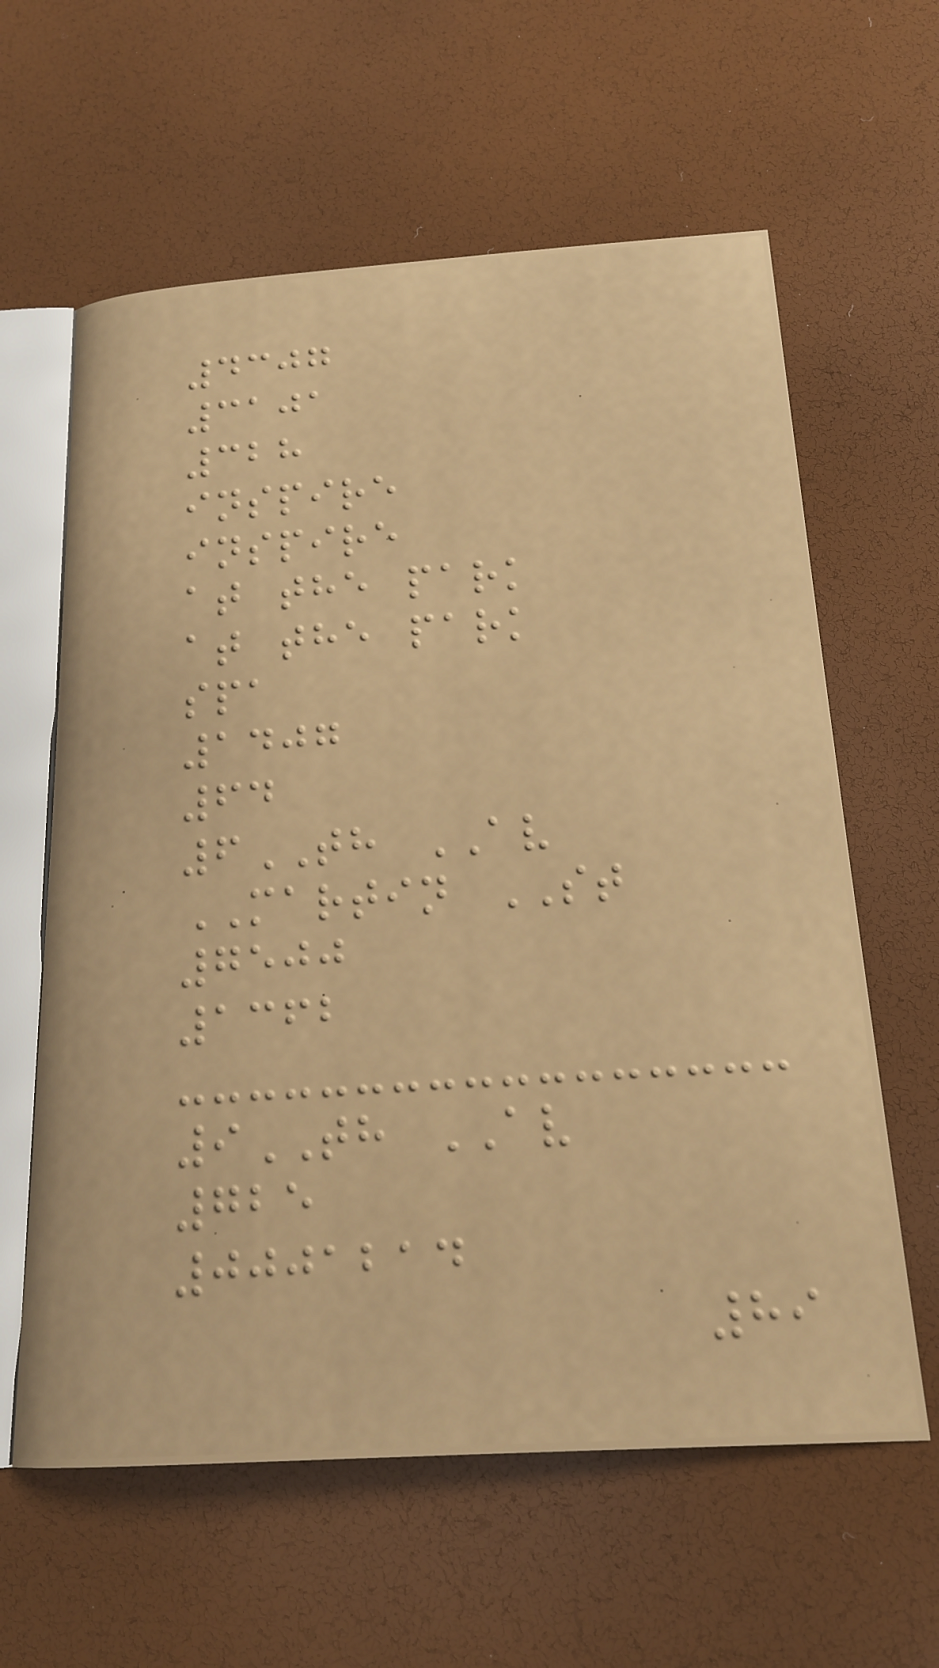4307
3101
328
inspire
inspire
at the park
at the park
spa
1407
64
6TH AV
MARTIN ST
7500
1362
9TH AV
725
0001214
89
